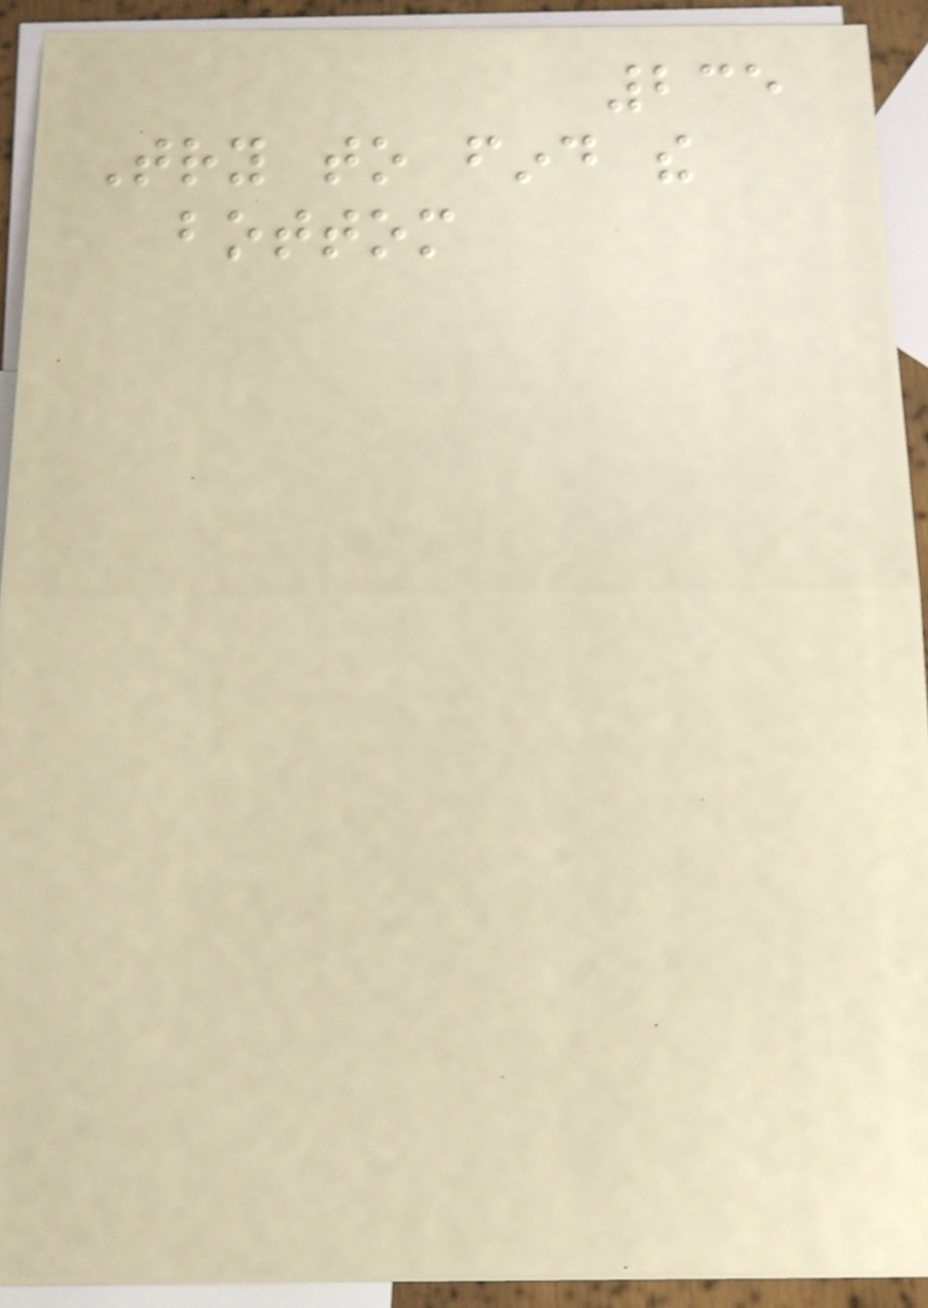235
Try to find the
bottom
